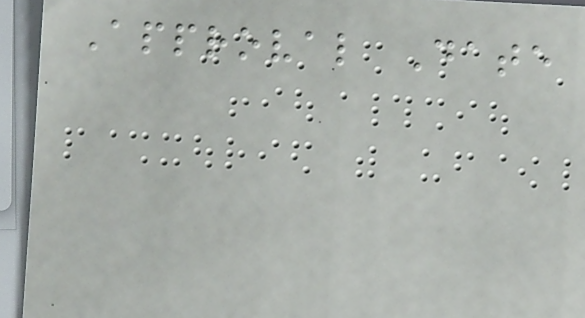Approval Date
